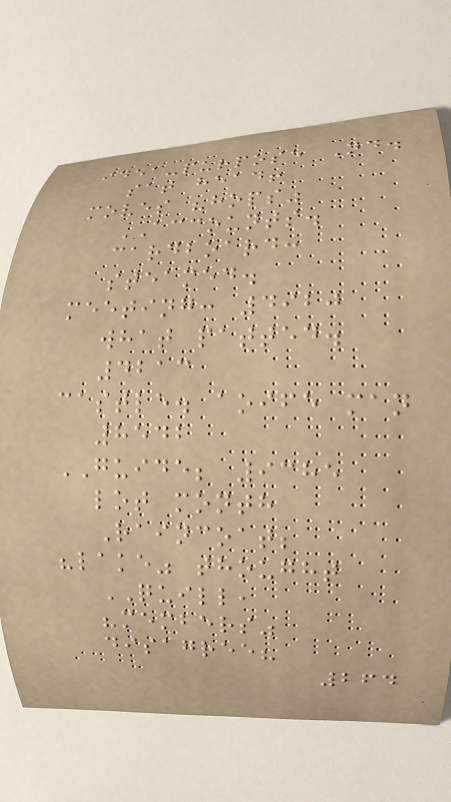idea-purpose Nd.
sat head!
moves "hops"
ACCOUNTS.
cardboard:
steamed.
meeting: 4920
what patted.
4213
castle. aoife man
8542
GUIDE; 9385
lot month
Raincoat;
"lake" thought
QUILL,
"members"
disagree?
264
